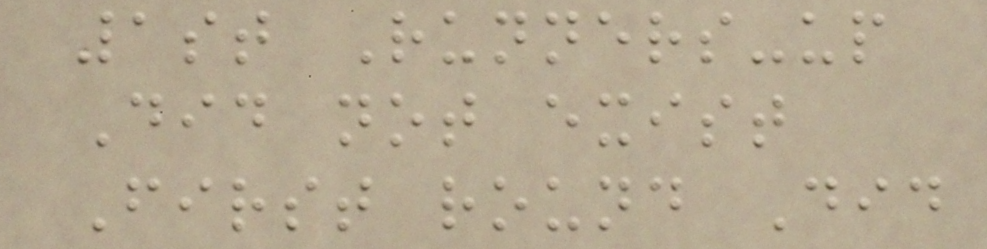1st Runners-up
Did not exist
First round Did
